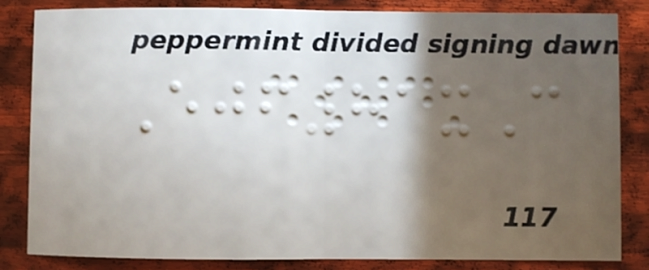Ejf81xC
